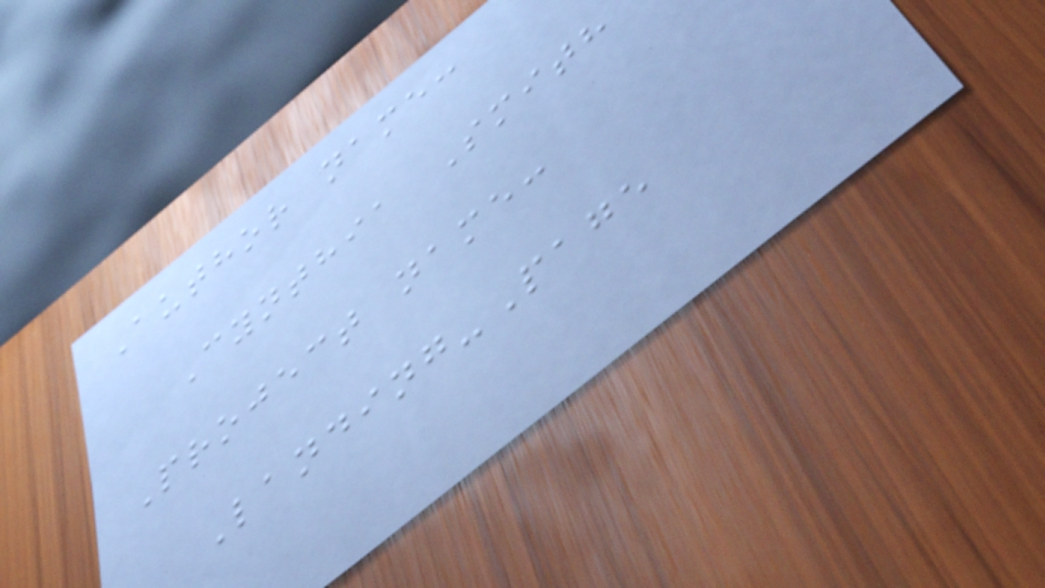Author name:
Cynthia Smith
Project name:
Landing-Page
